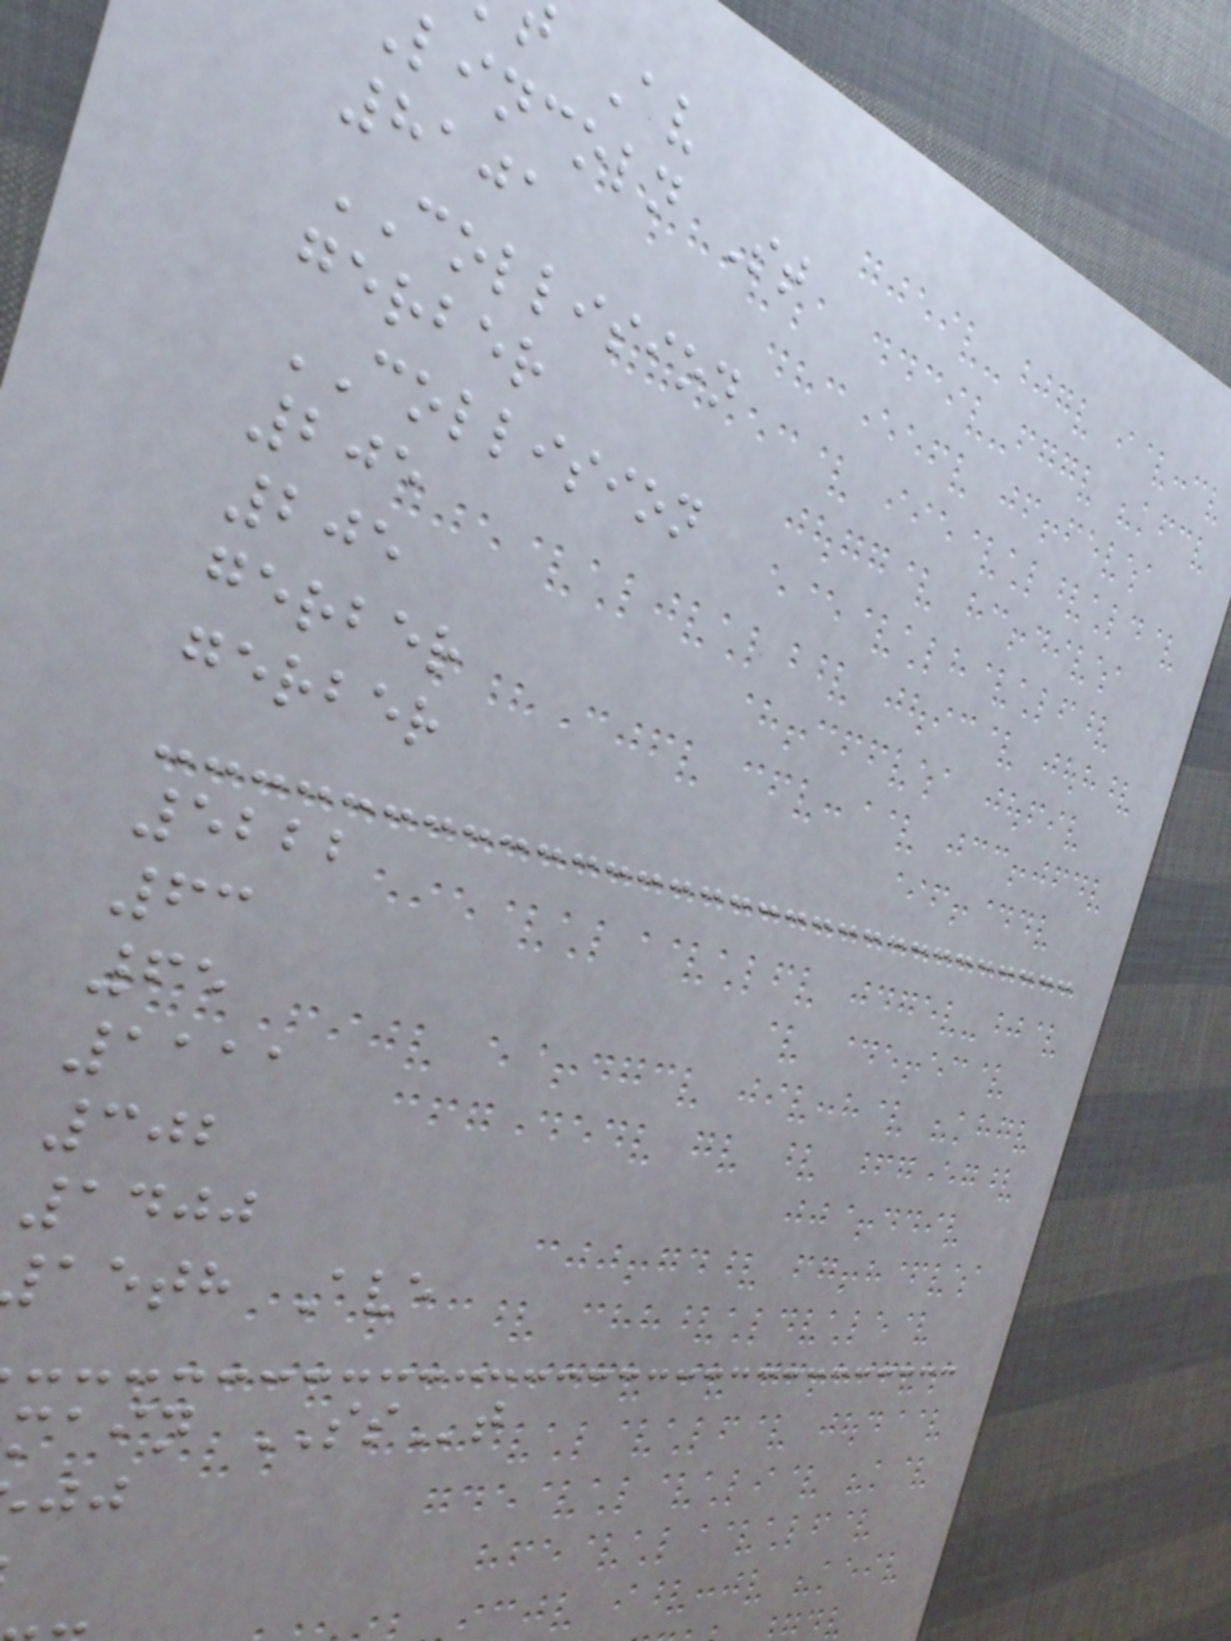lincoln St
8101
COLLISION
gerber
COLLISION
205
205
gerber
gerber
5222
63
65
1111
302
1400
aeth Ave
main SSt
